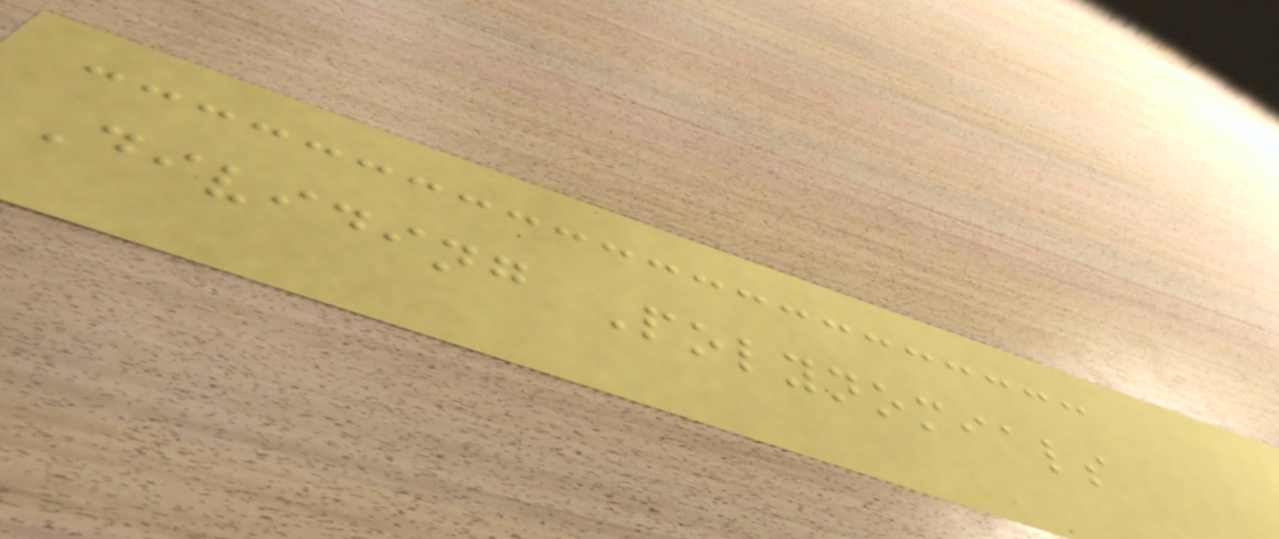Dividing Polynomials
